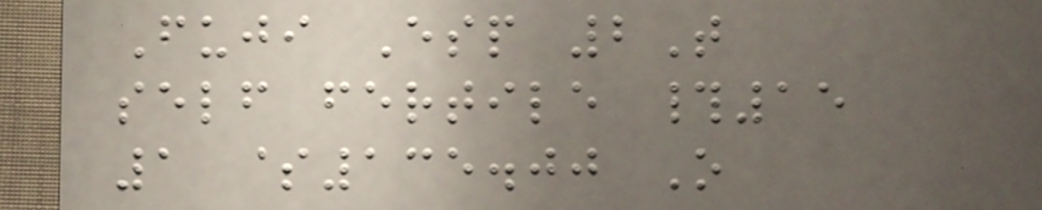Fuji Esp 2T
self fertile #15
1 $135.00 O
